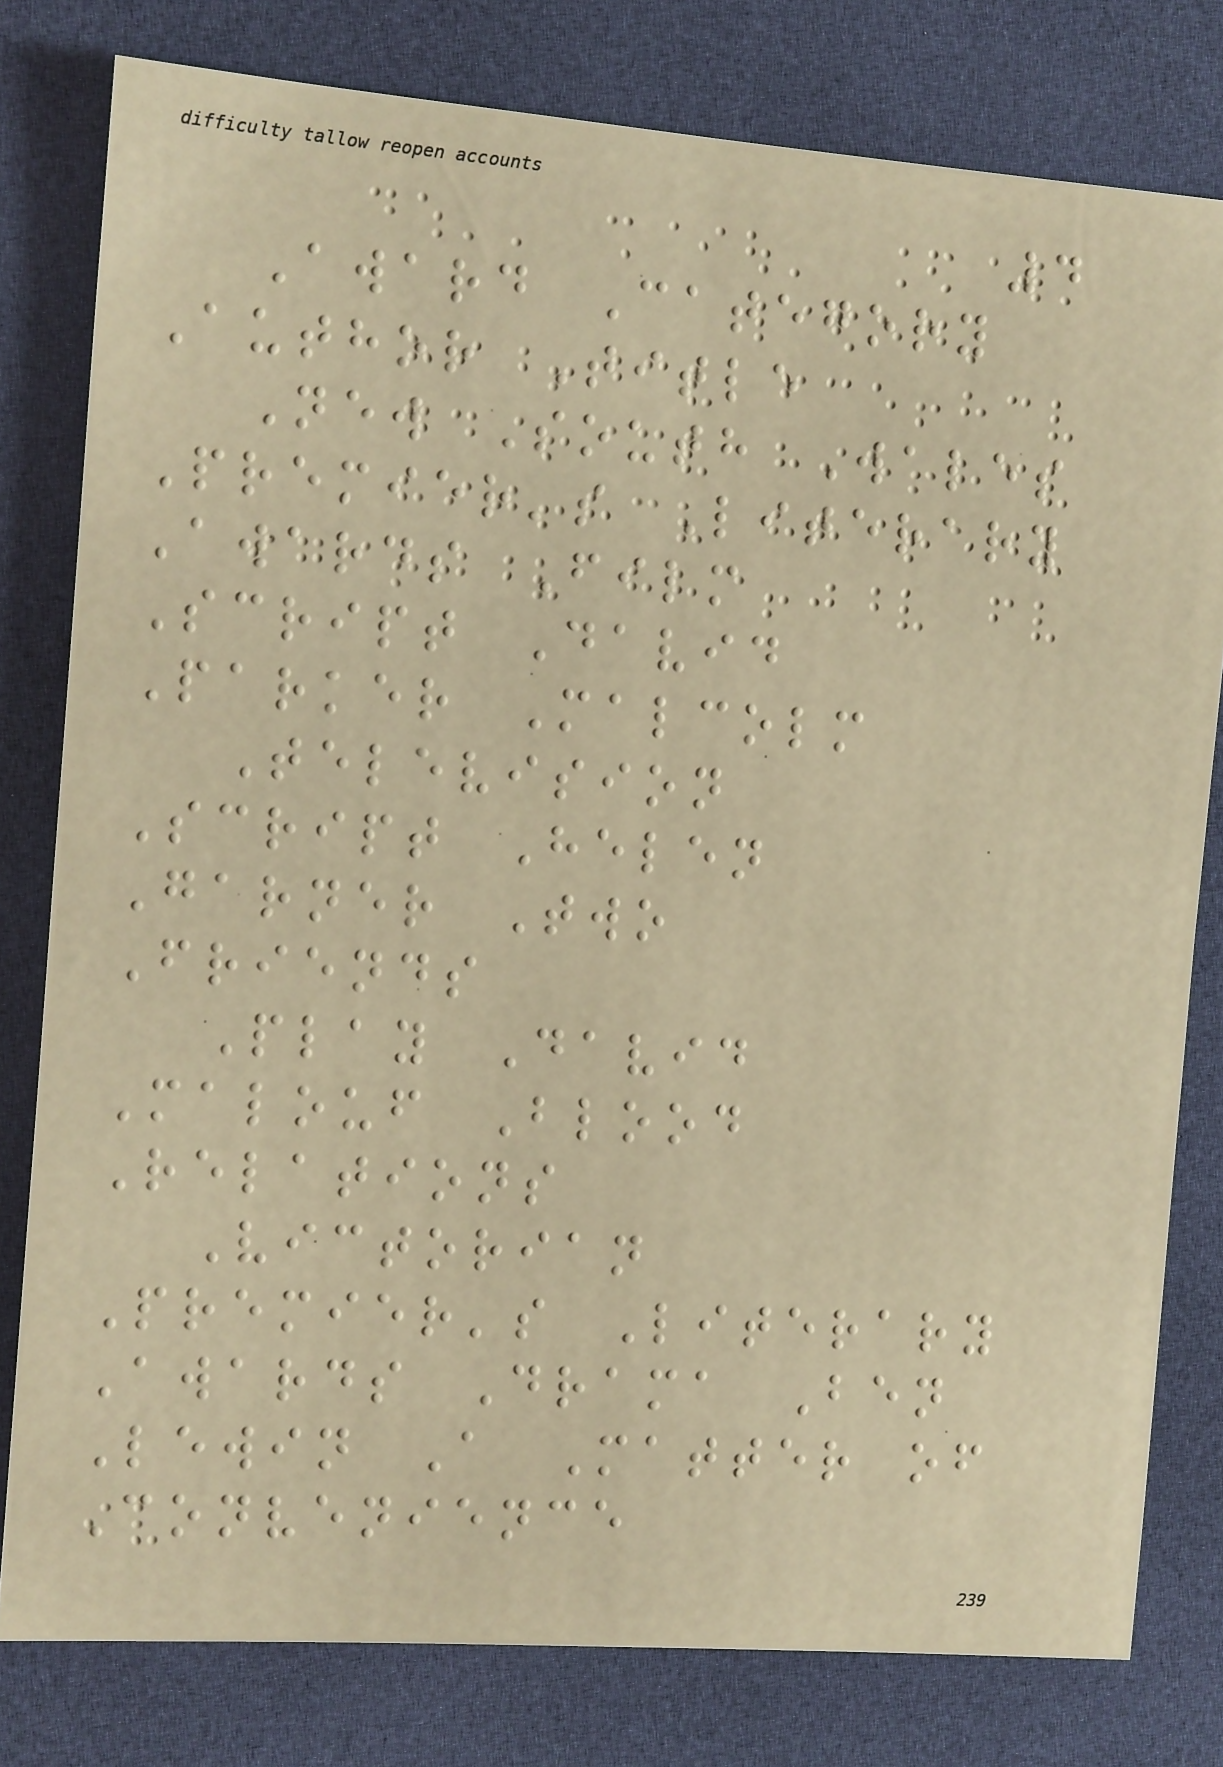4
Award Category
Author Title
New South Wales
Premier's Literary
Awards Film
Script David
Parker Malcolm
Television
Script Helen
Garner Two
Friends
Play David
Malouf Blood
Relations
Victorian
Premier's Literary
Awards Drama Ben
Lewin A Matter of
Convenience
